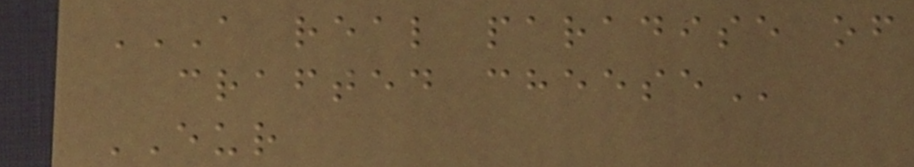A REAL PARADISE OF
CRAFTED CHEESE
EUR
